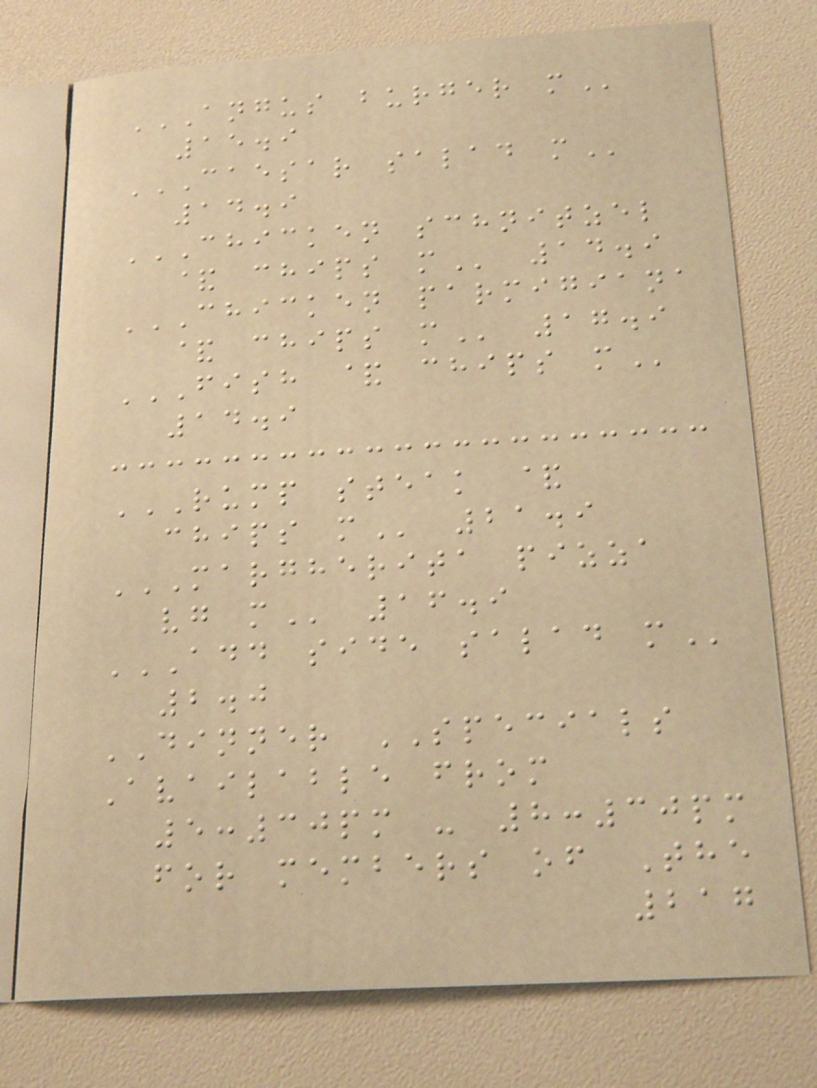ANGUS BURGER M
15.9
CAESAR SALAD M
14.9
CHICKEN SCHNITZEL
& CHIPS M 14.9
CHICKEN PARMIGIANA
& CHIPS M 17.9
FISH & CHIPS M
14.9
RUMP STEAK &
CHIPS M 21.9
MARGHERITA PIZZA
VG M 16.9
ADD SIDE SALAD M
2.0
DINNER SPECIALS
Available from
5:30pm - 8:30pm
for members of The
217
